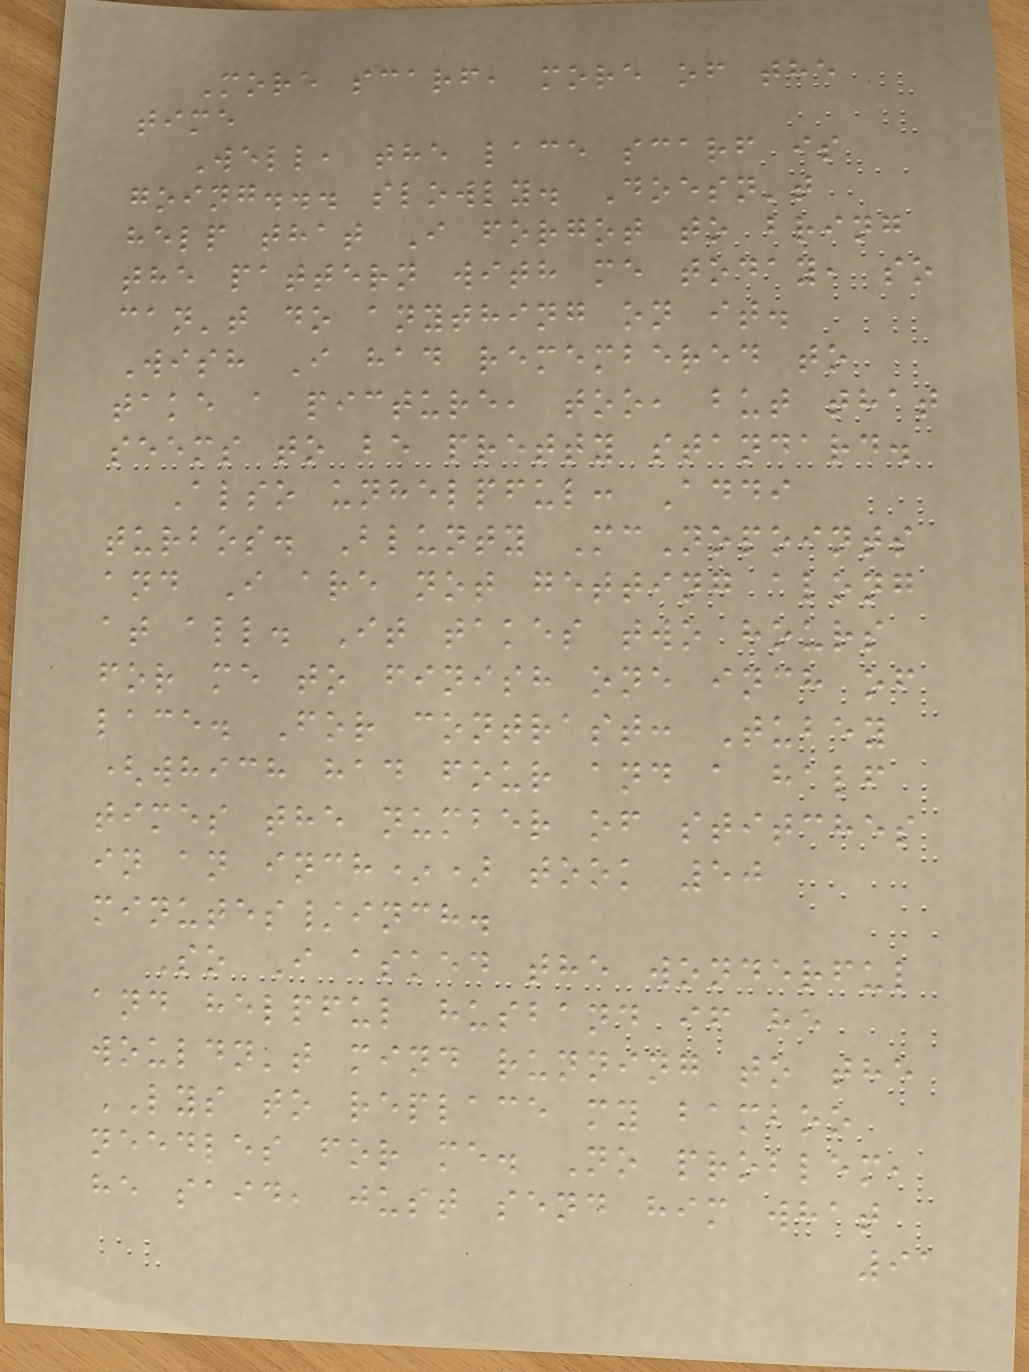More scarf, more of the
time
Well, the lace scarf is
going... slowly. Doesn't
help that I forgot to bring
the pattern with me today, so
can't do anything on it.
Wish I had remembered to
take a picture, too, but that
seems to be pretty standard.
Also unhelpful: Addi
turbos. Blunty McNopoints
and I are not getting along
at all. It takes two hours
for me to finish one inch of
lace. For contrast: Tubey
(which had four and a half
times the number of stitches
in an inch*) took 50
minutes/inch.
So I asked the wonderful
and helpful husband if he
wouldn't mind running to the
LYS to replace my bamboo
needles for me. No problem,
he said, just send him what
91
